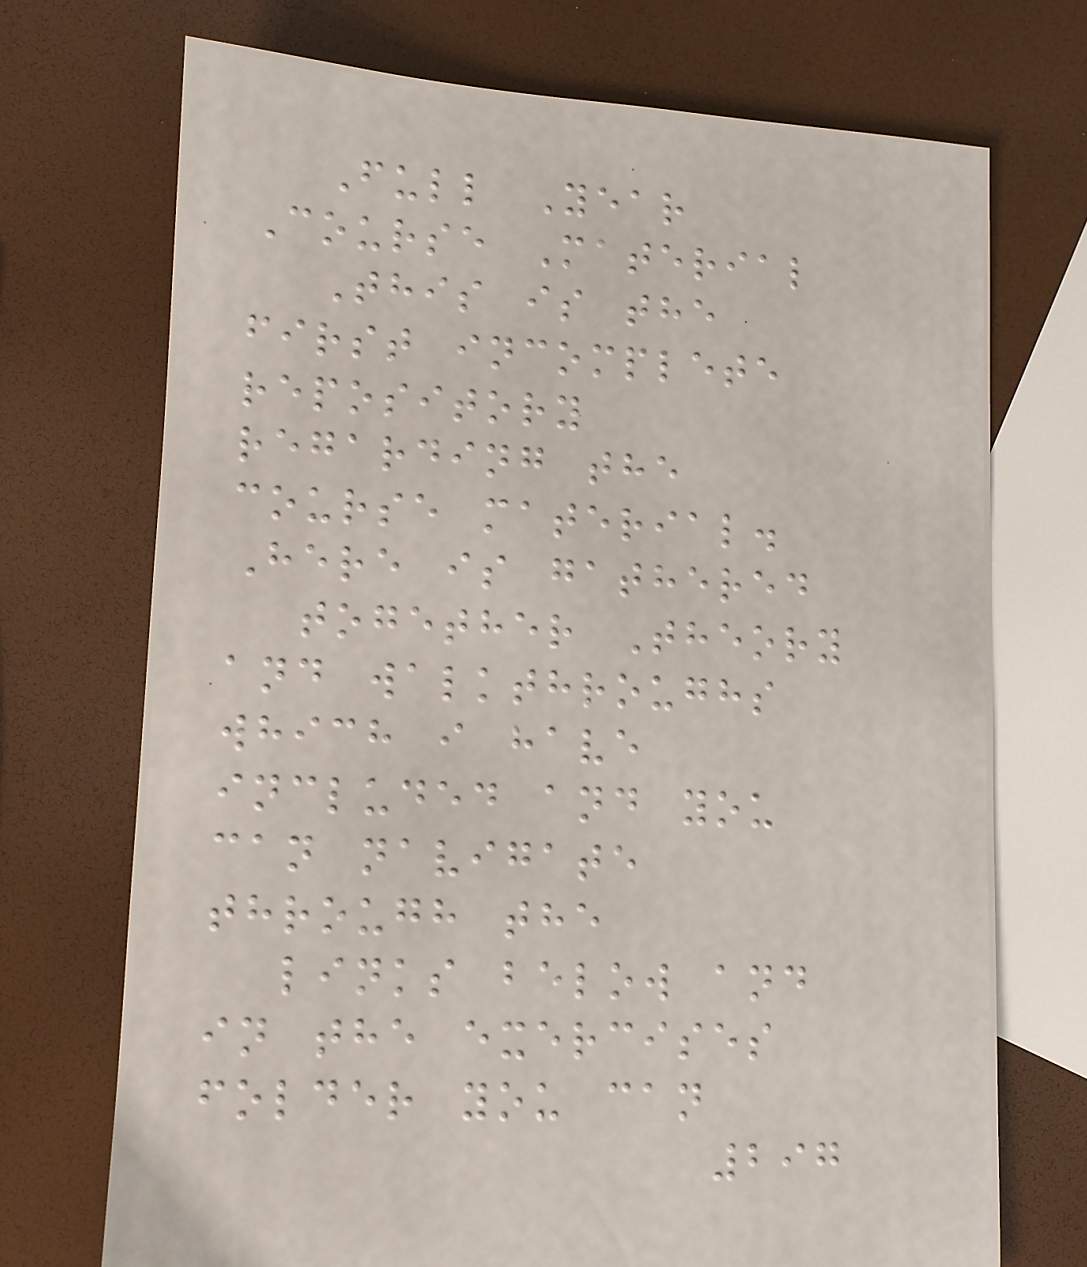Full Year
Course Material
This is the
first incomplete
repository
regarding the
course material.
Here is gathered
together Theory
and walkthroughs
which i have
included and you
can navigate
through the
links below and
in the exercises
folder you can
297
